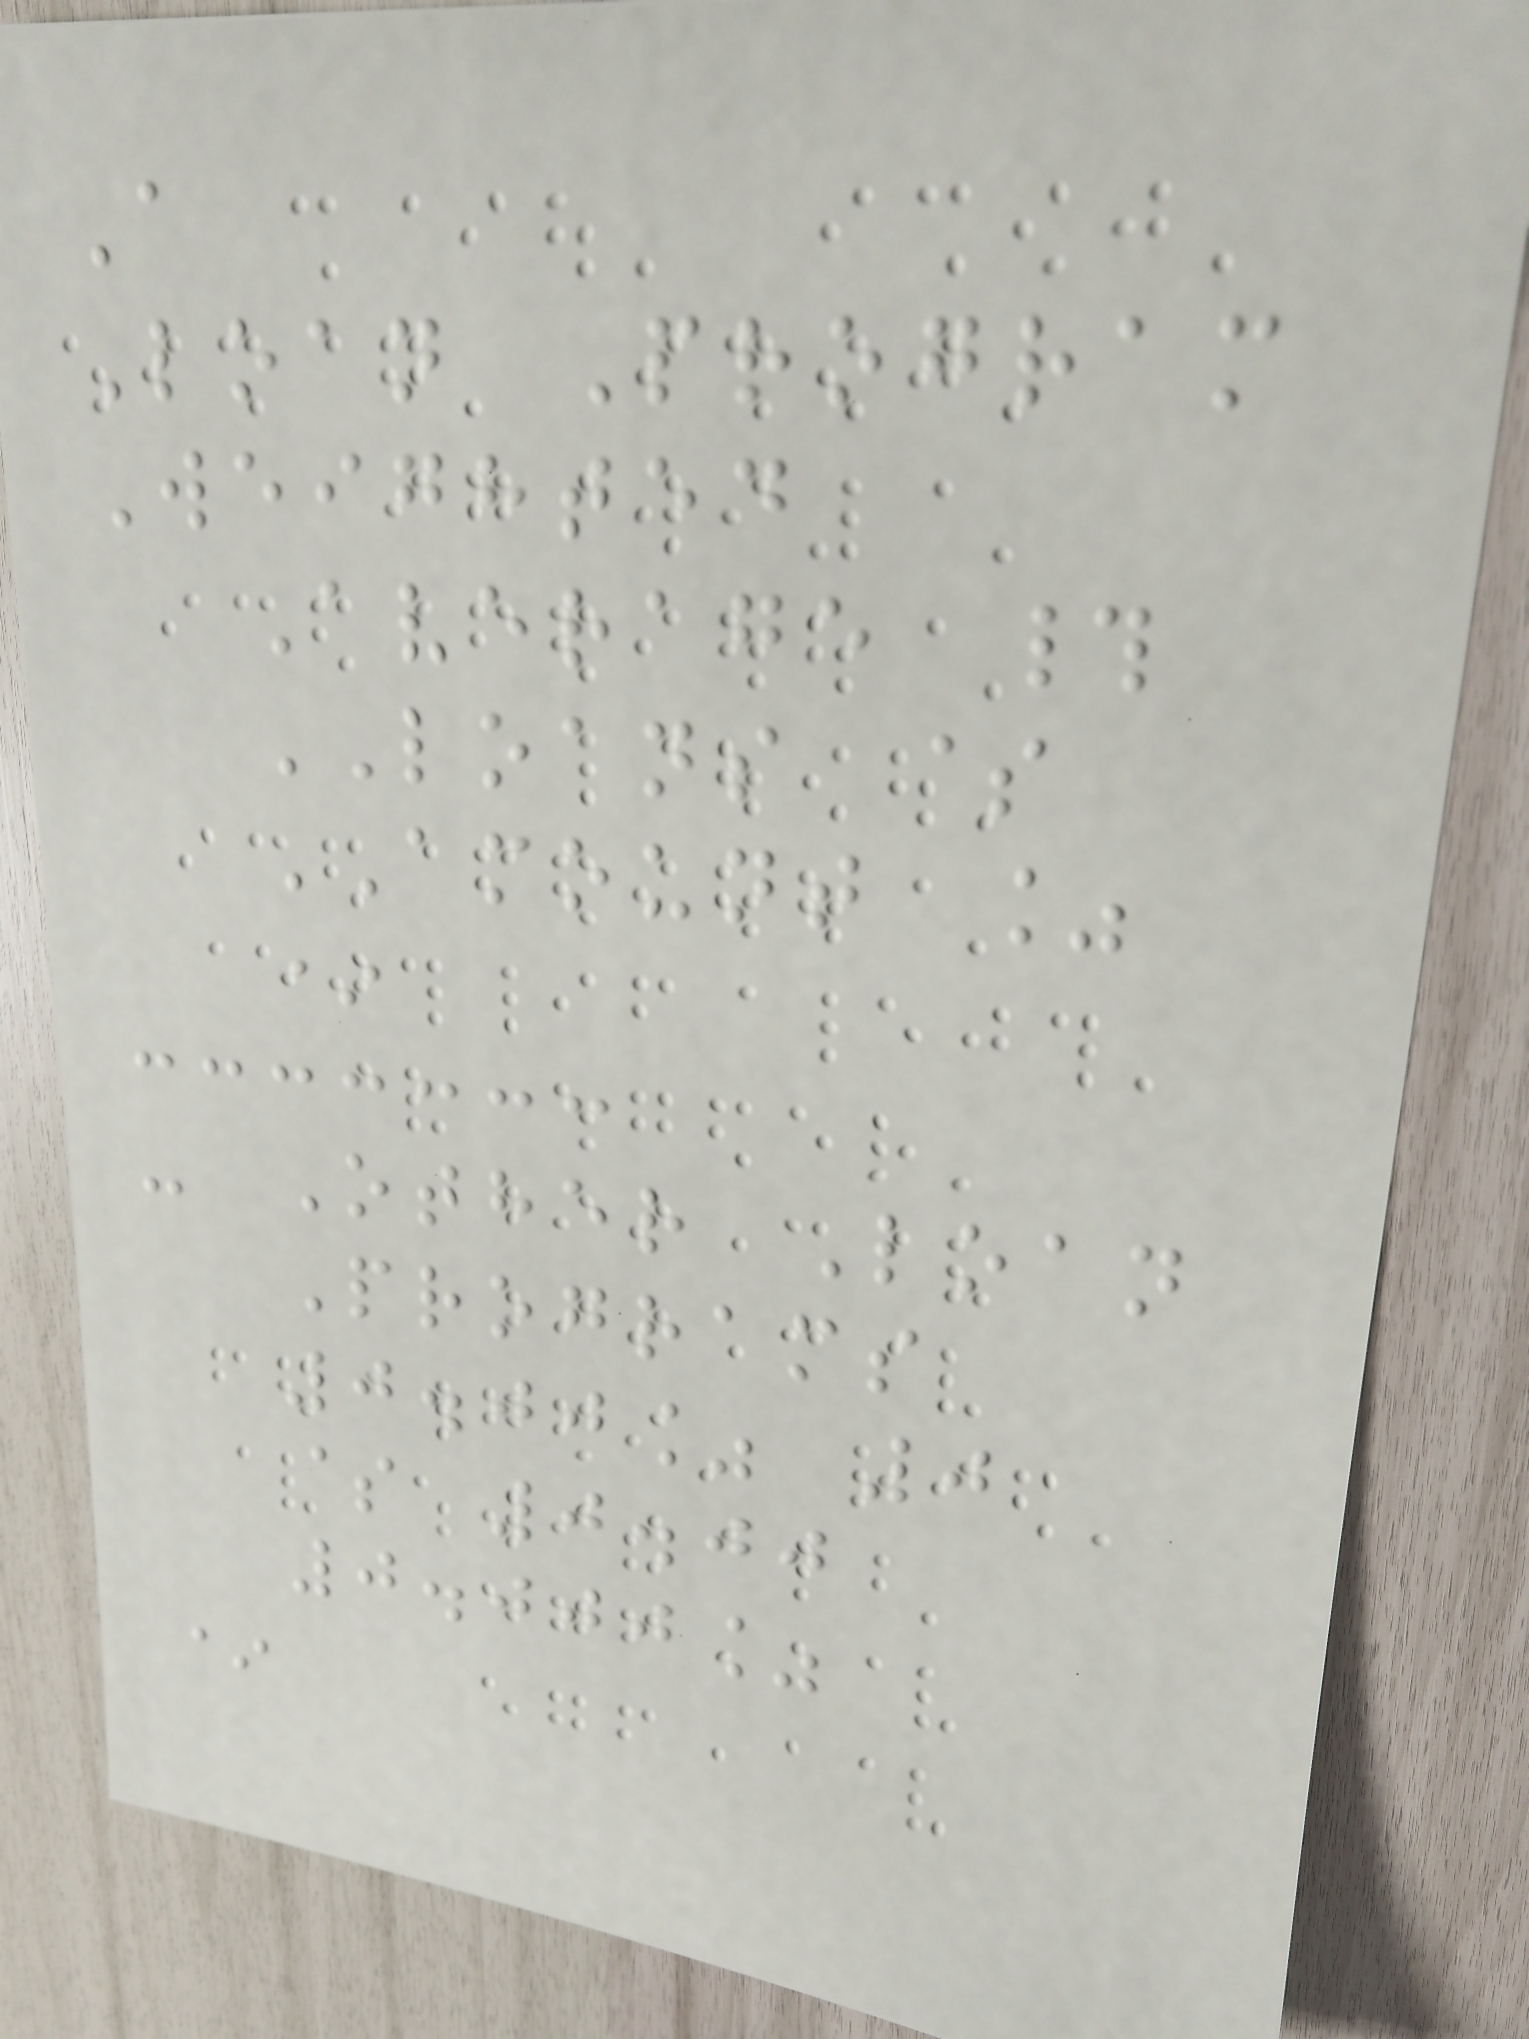A
Loan Program
Weighted
Average #
LOANS $
AMOUNT %
*
- Other Loan
Programs
0.00% 0
$ 0.00
0.000%
*
